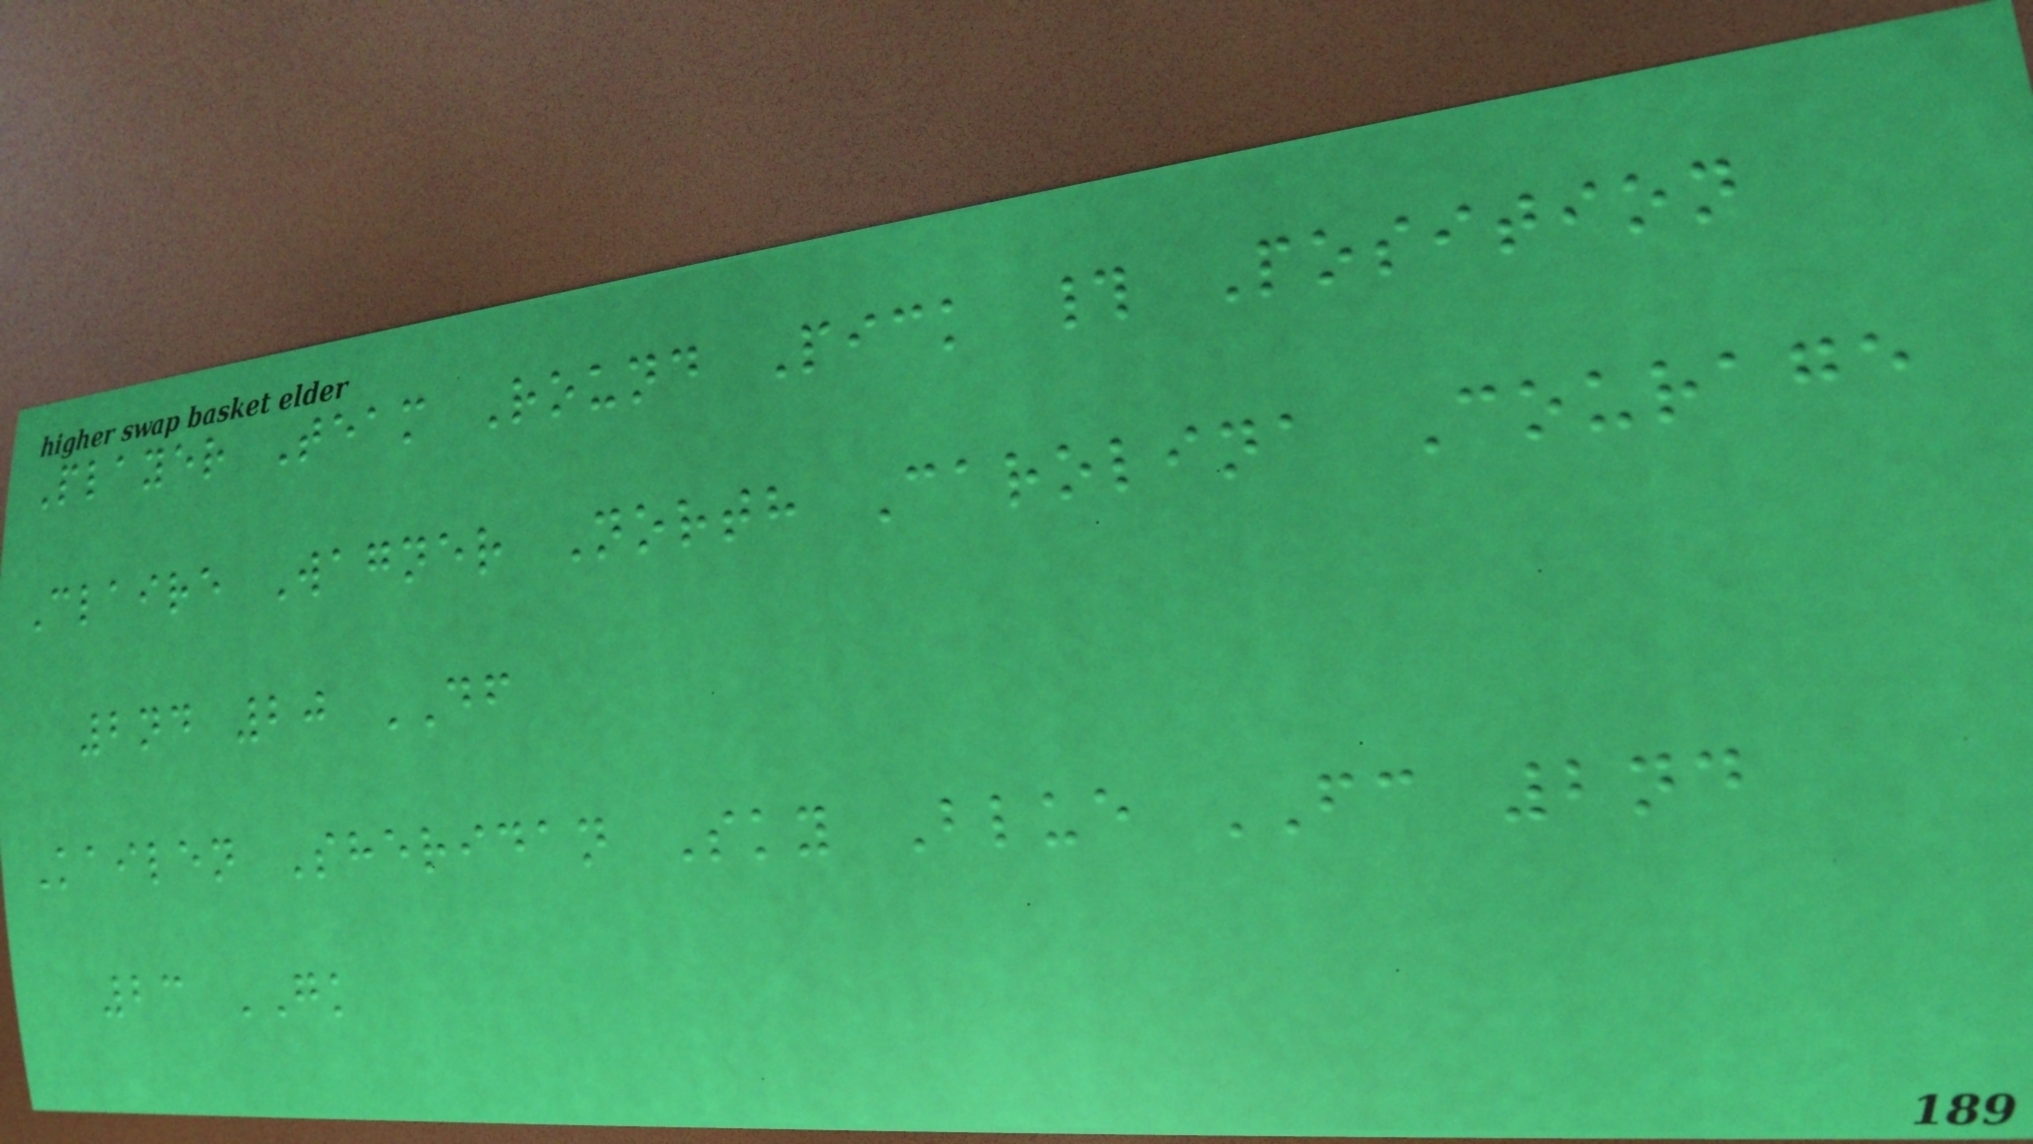Player Team Round Pick # Position
Claire Wagner North Carolina Courage
2nd 20 DF
Kailen Sheridan Sky Blue FC 2nd
23 GK
